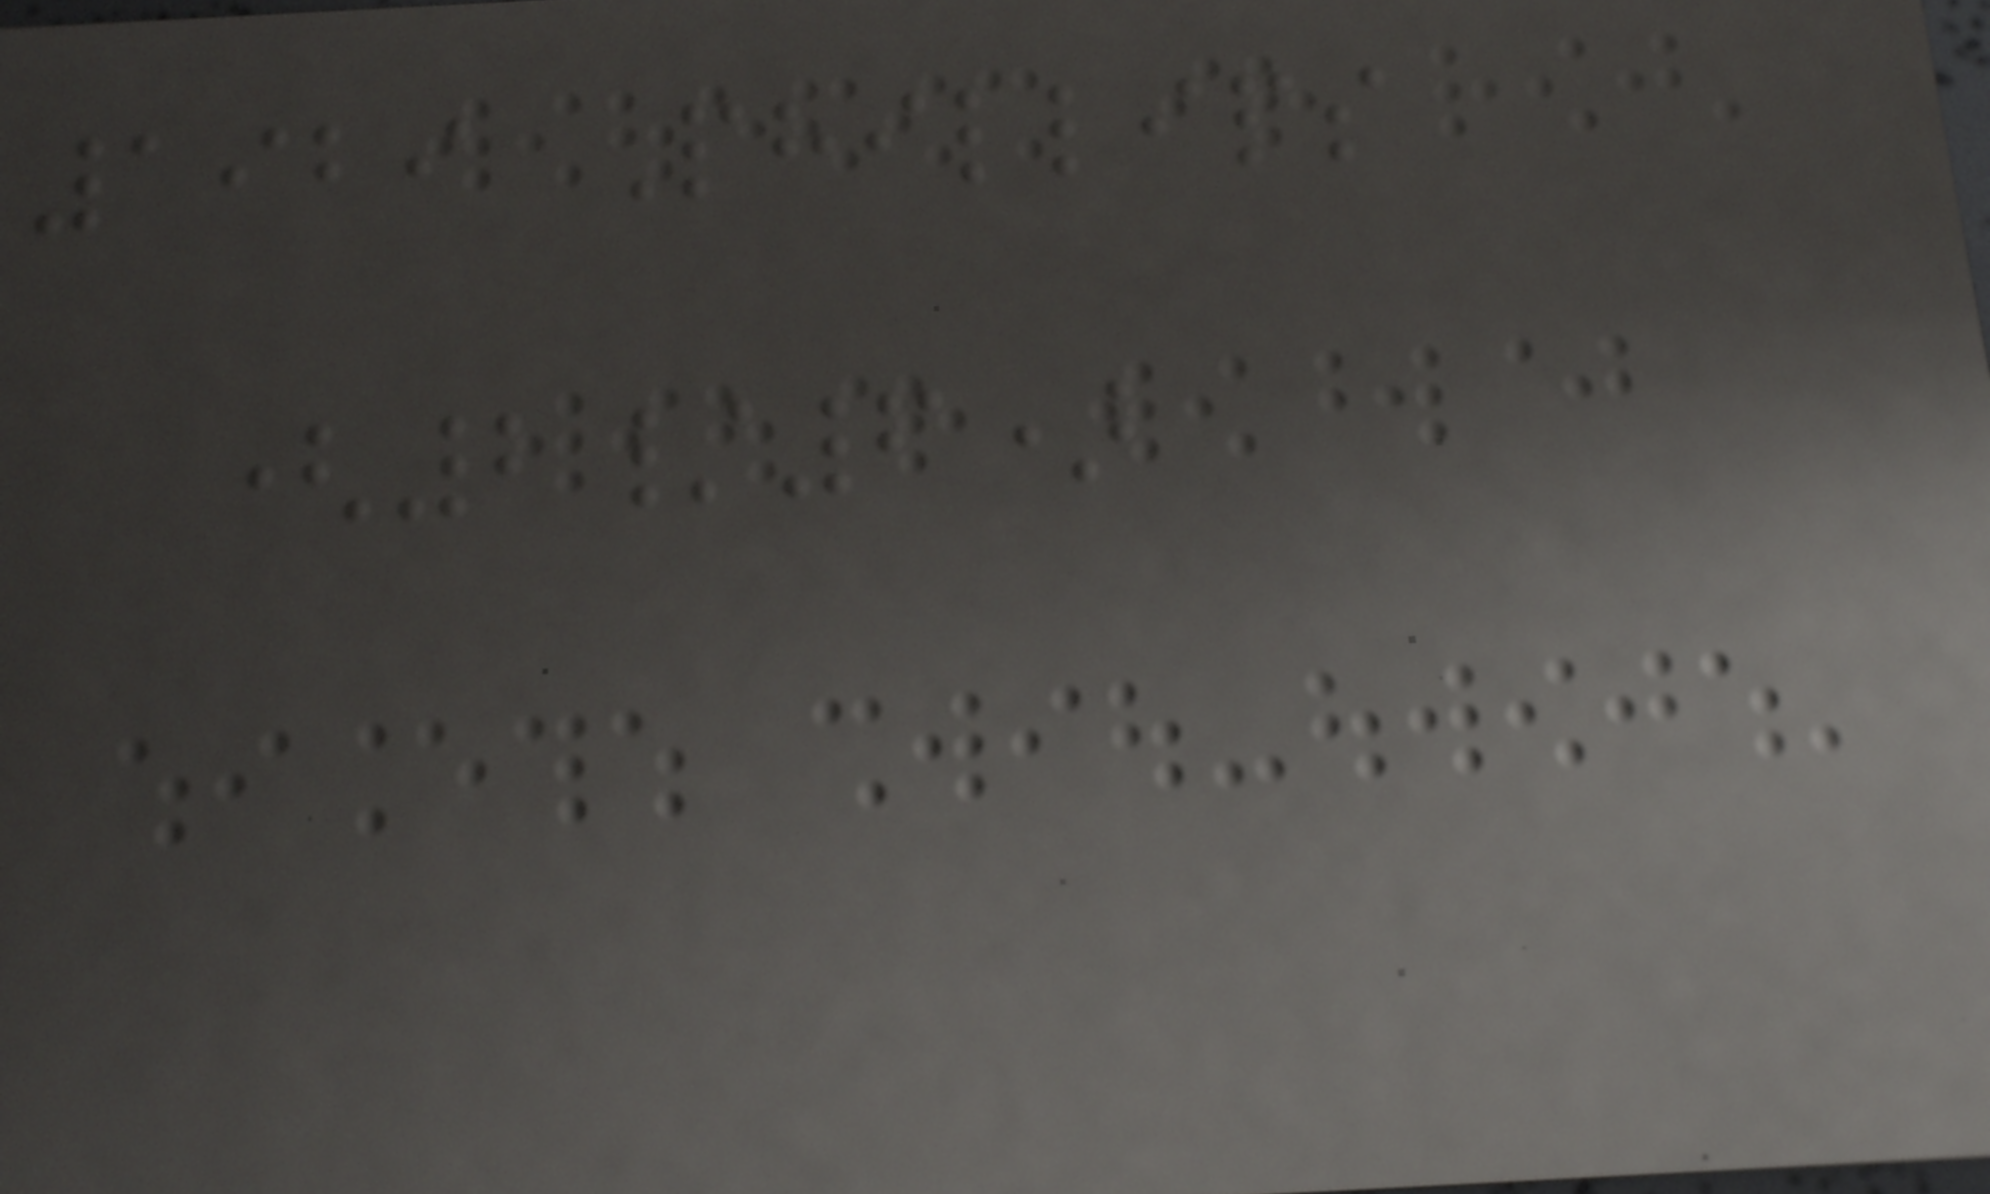1929 Phillips
(2/6)
